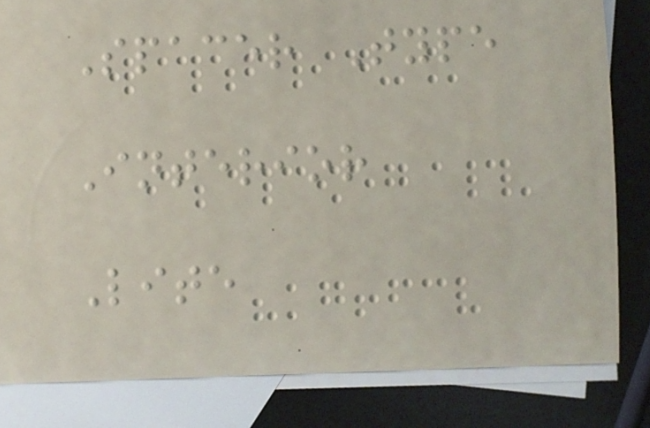Spacer Type
Interior
Lite
